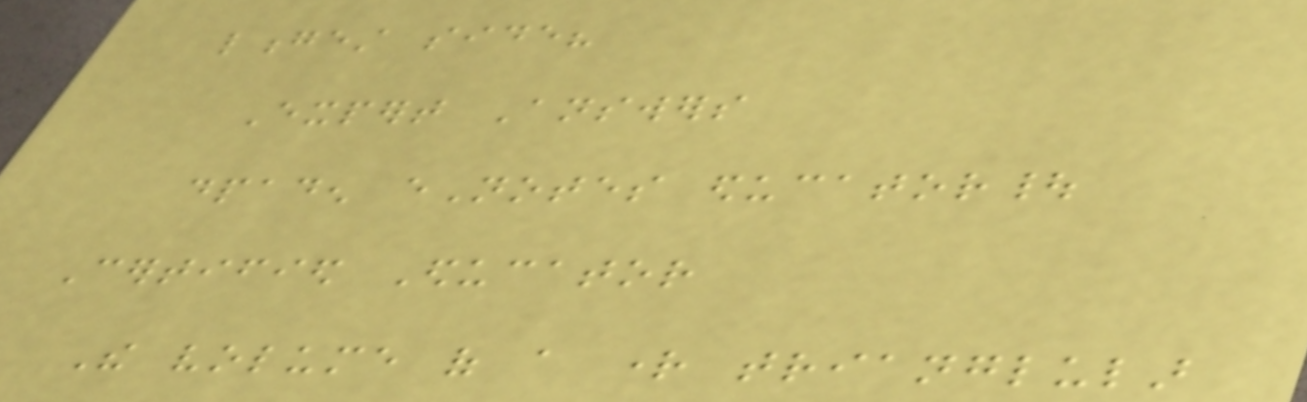longest side?
Expert Answers
dpaden eNotes educator|
Certified Educator
The volume of a right trianglular
